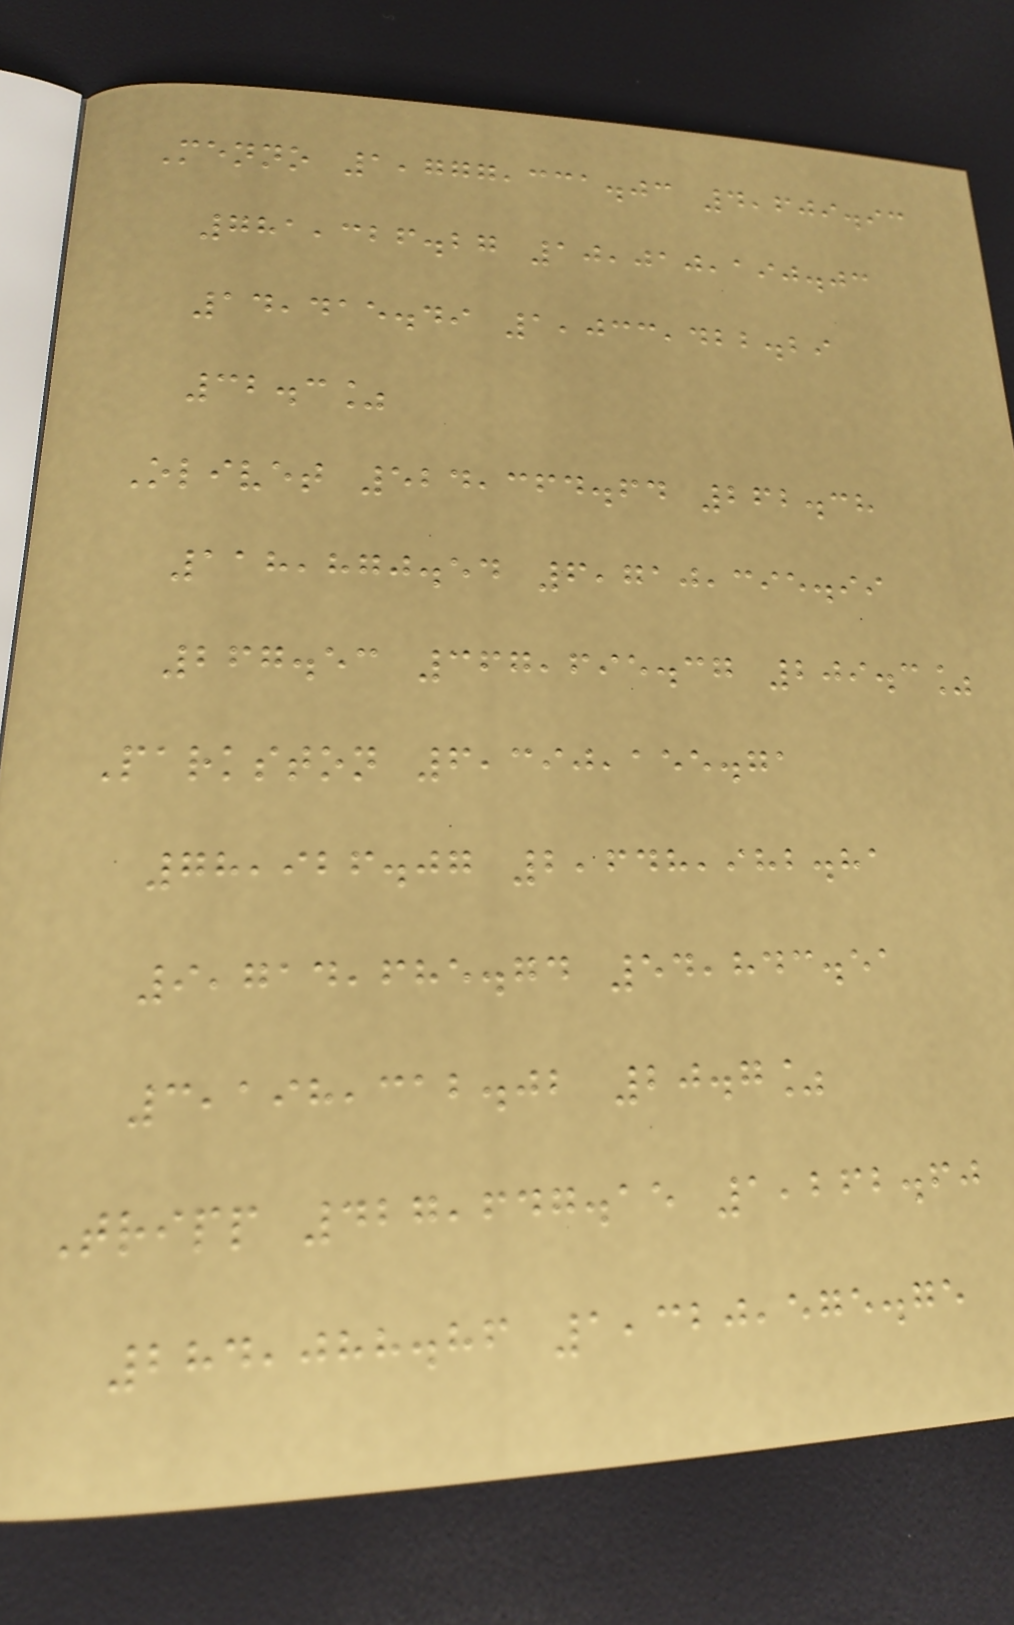Menno 1,777,331.03 4,609.93
781,326.27 10,010,190.03
14,415.49 1,033,422.29
32.3%
Olivet 524,364.64 262.38
118,870.54 6,710,395.99
267.53 367,695.37 209.3%
Parkston 6,390,155.71
78,926.07 2,648,982.81
9,714,685.74 54,843.51
3,198,312.02 20.7%
Tripp 427,647.15 1,262.60
284,088.86 1,320,575.75
